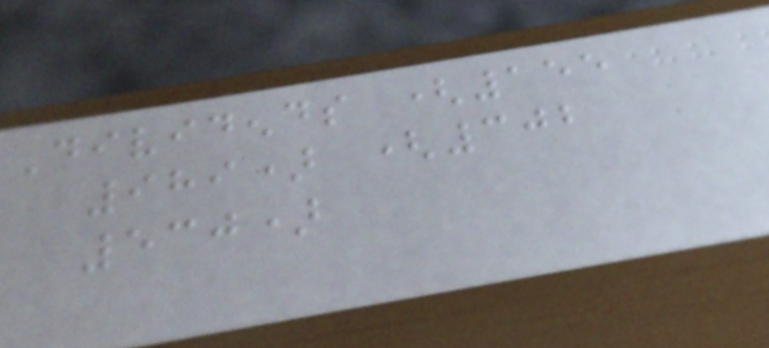Dividends (155
989) (302
530)
